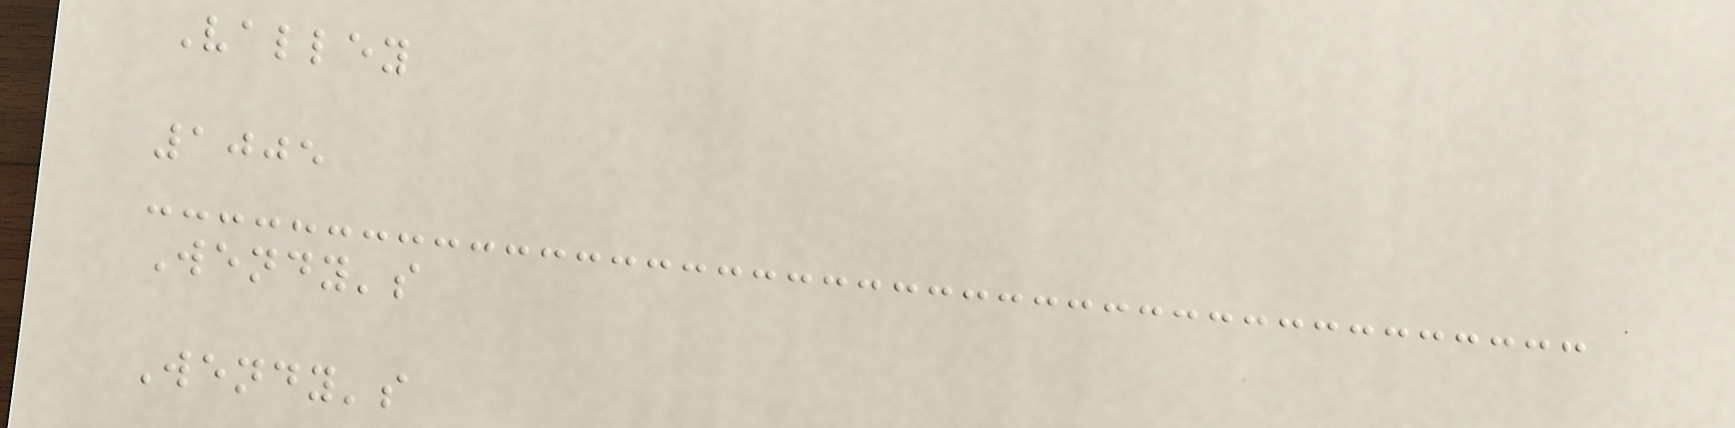Valley
1005
Wendy's
Wendy's
